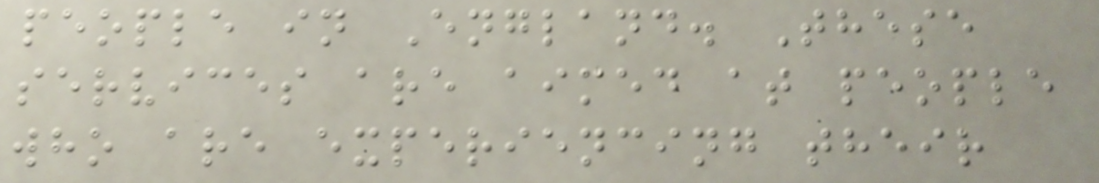people in England. These
services are aimed at people
who are experiencing their
